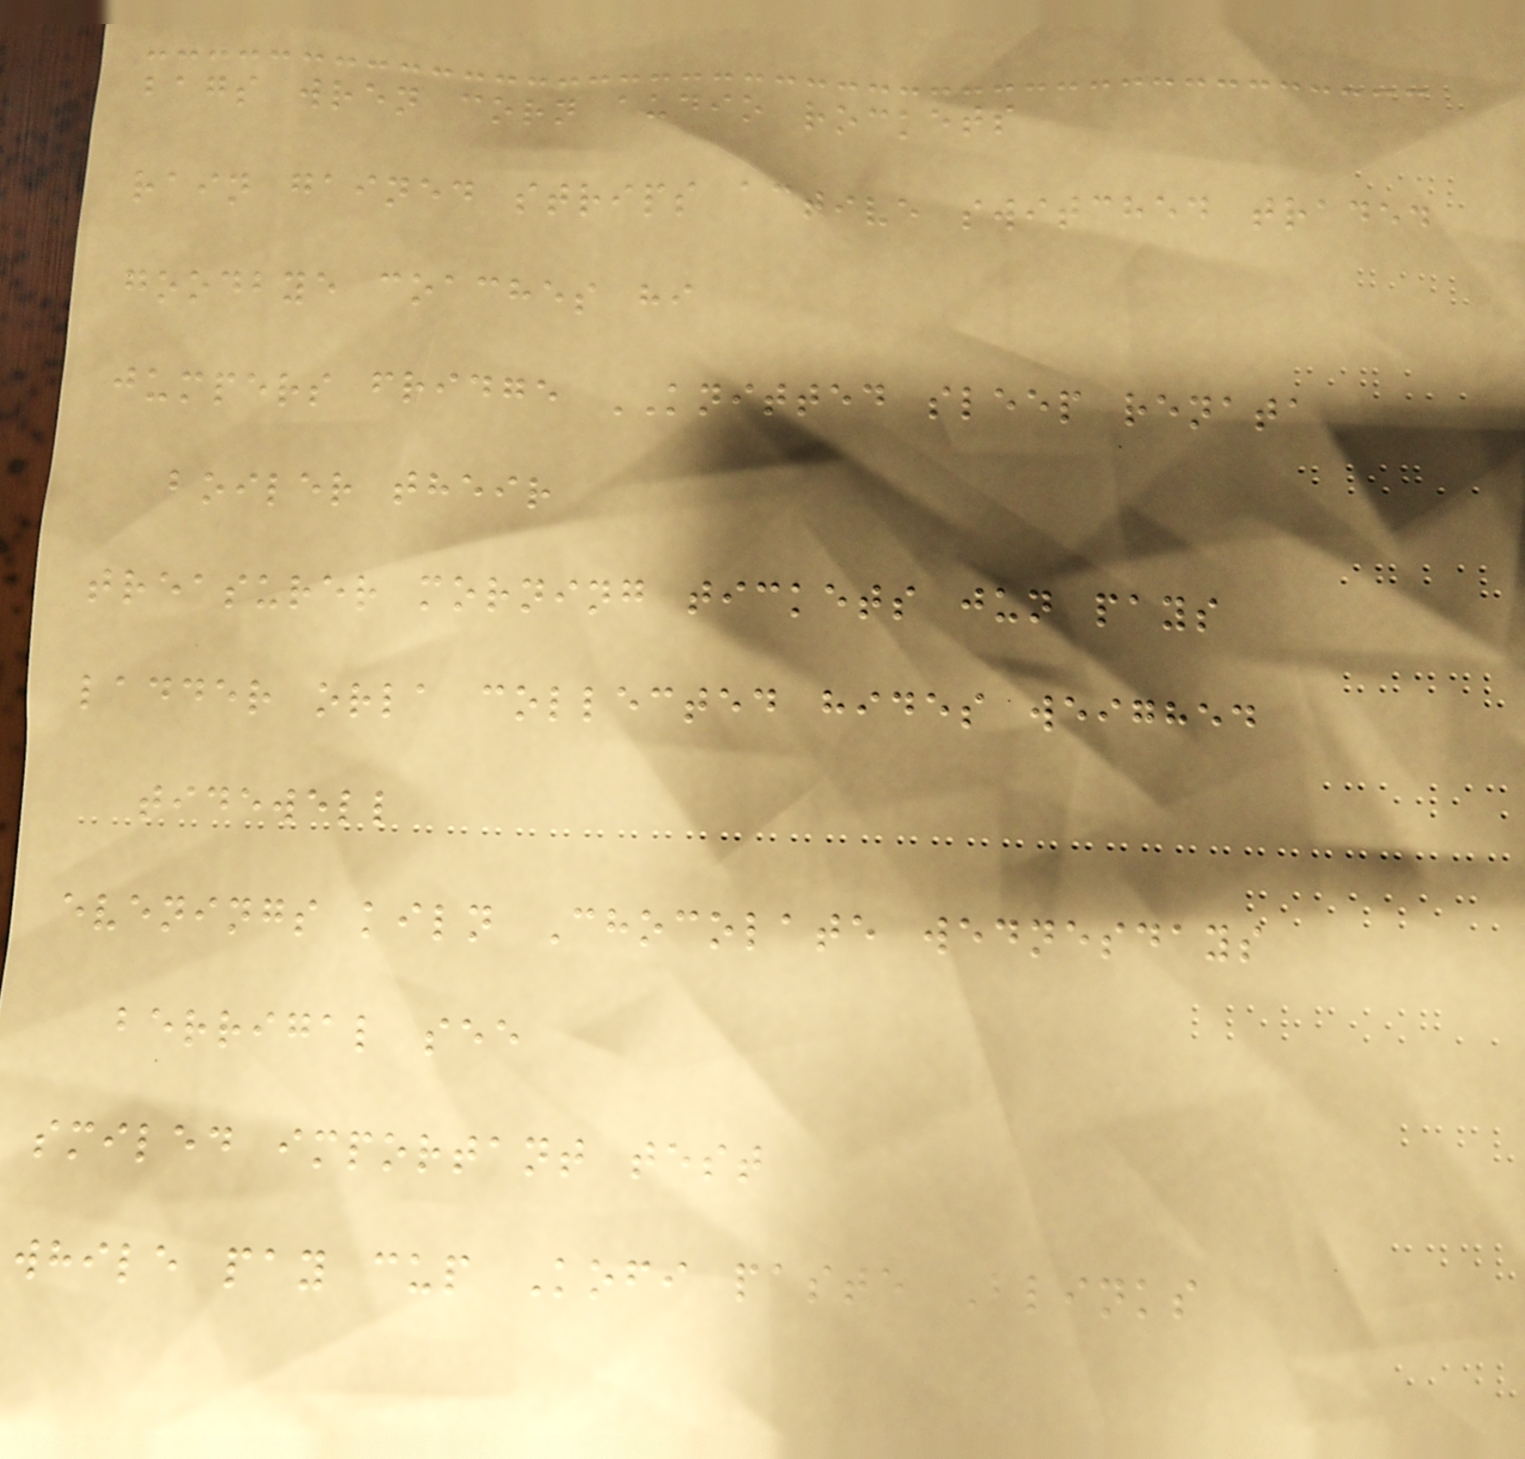bags wren corn audio rockets
rain gained strips active switched traded
goodbye coaches hi
jumpers fridge KNITTED sleep renata
boiler their
treasurer morning tickets jun pays
ladder orla collected hides weighed
tidewell
evenings kiln Chocolate wednesdays
berrigal see
smiled important test
while pay cup Kofi paste Blinks
